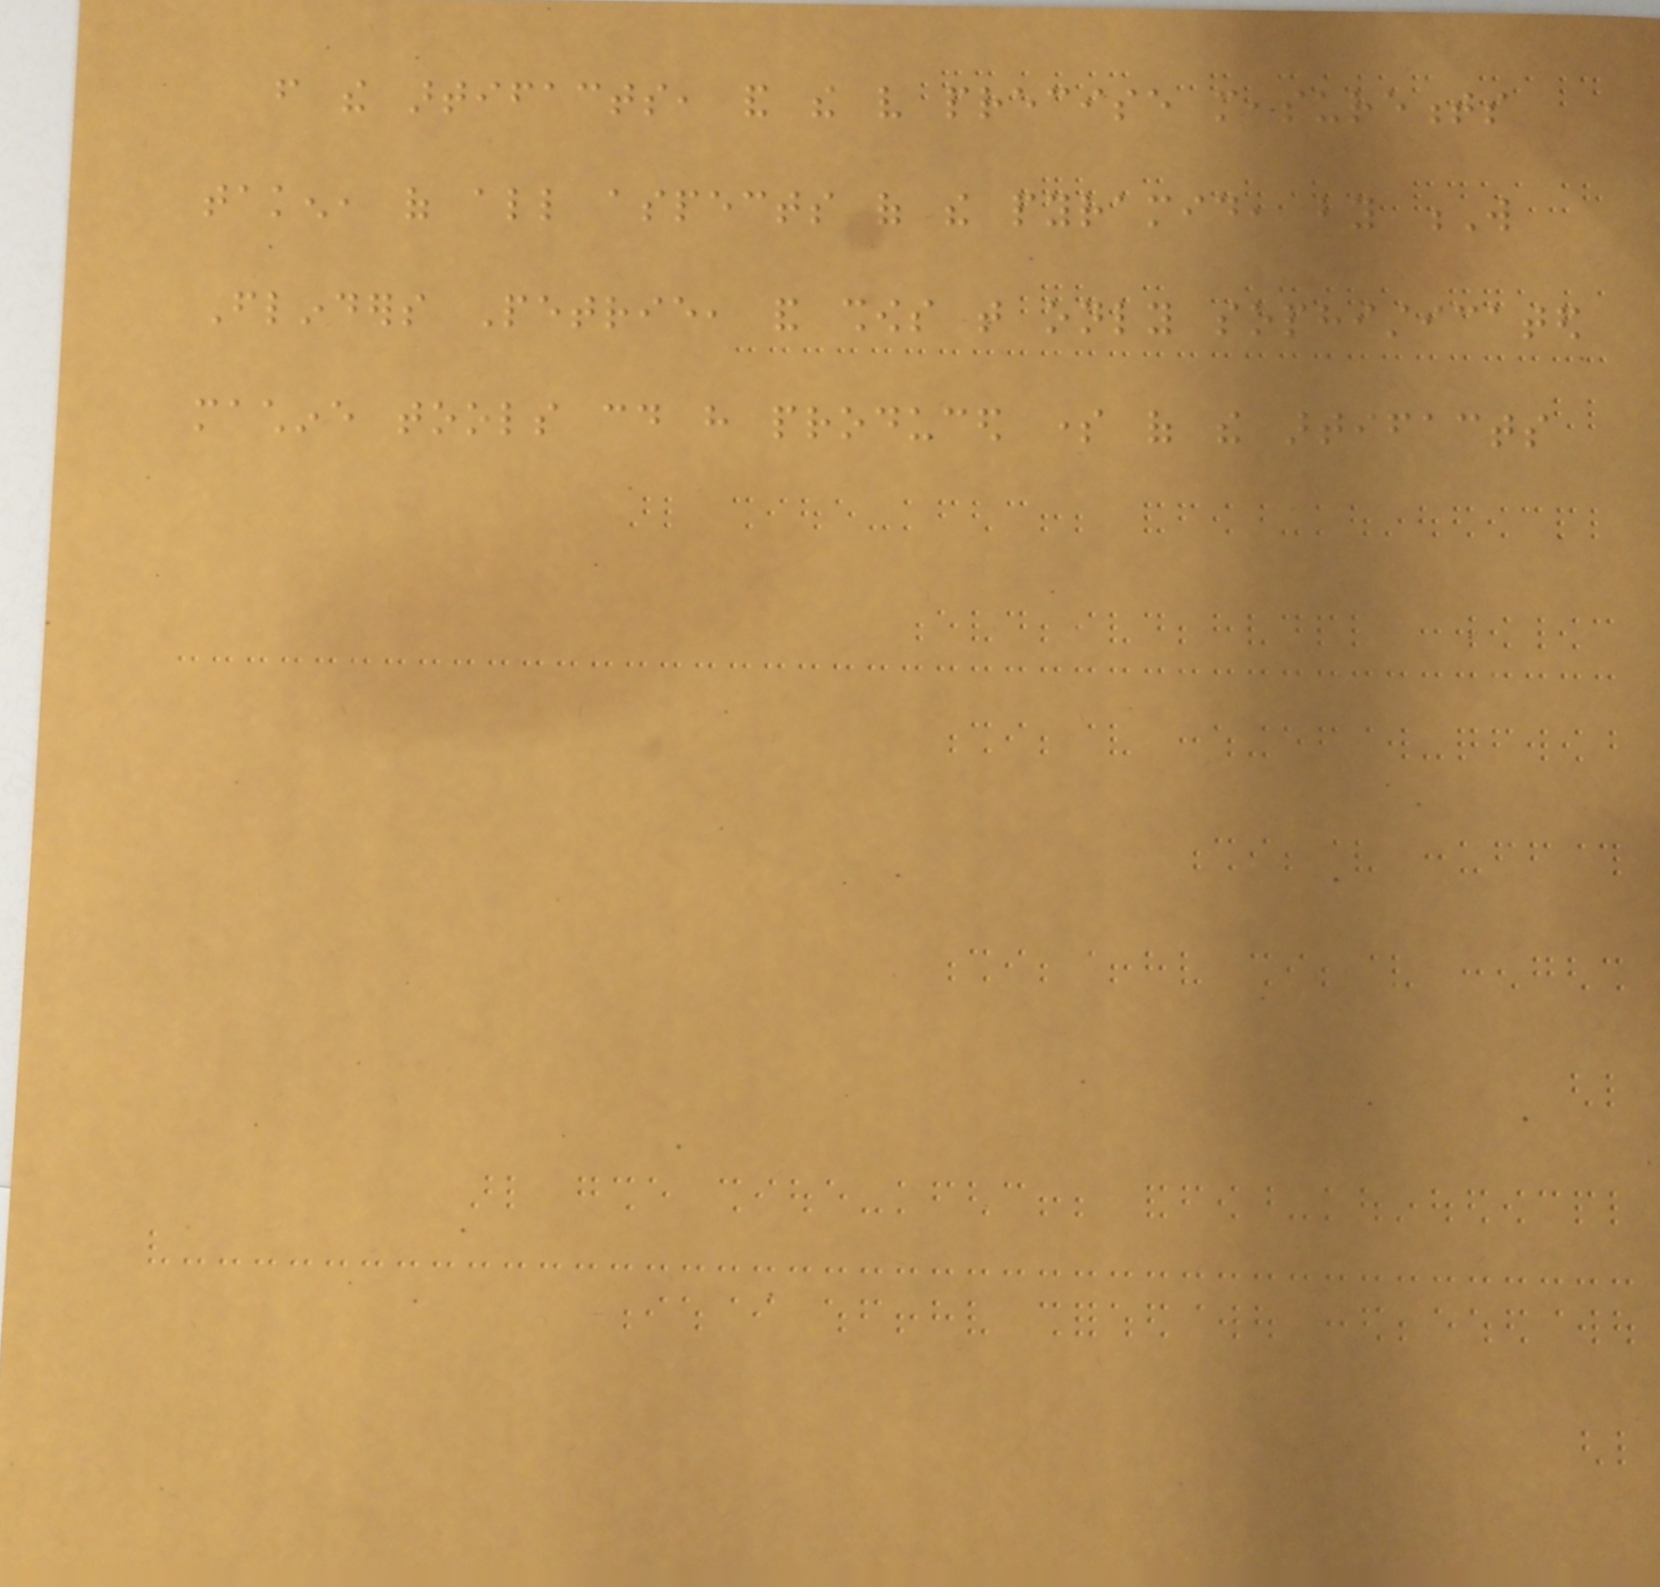from the artifacts, and the very precise measurements
taken, of all aspects of the pyramid, by W
Flinders Petrie, and shows that only sophisticated
machine tools could have produced some of the artifacts
